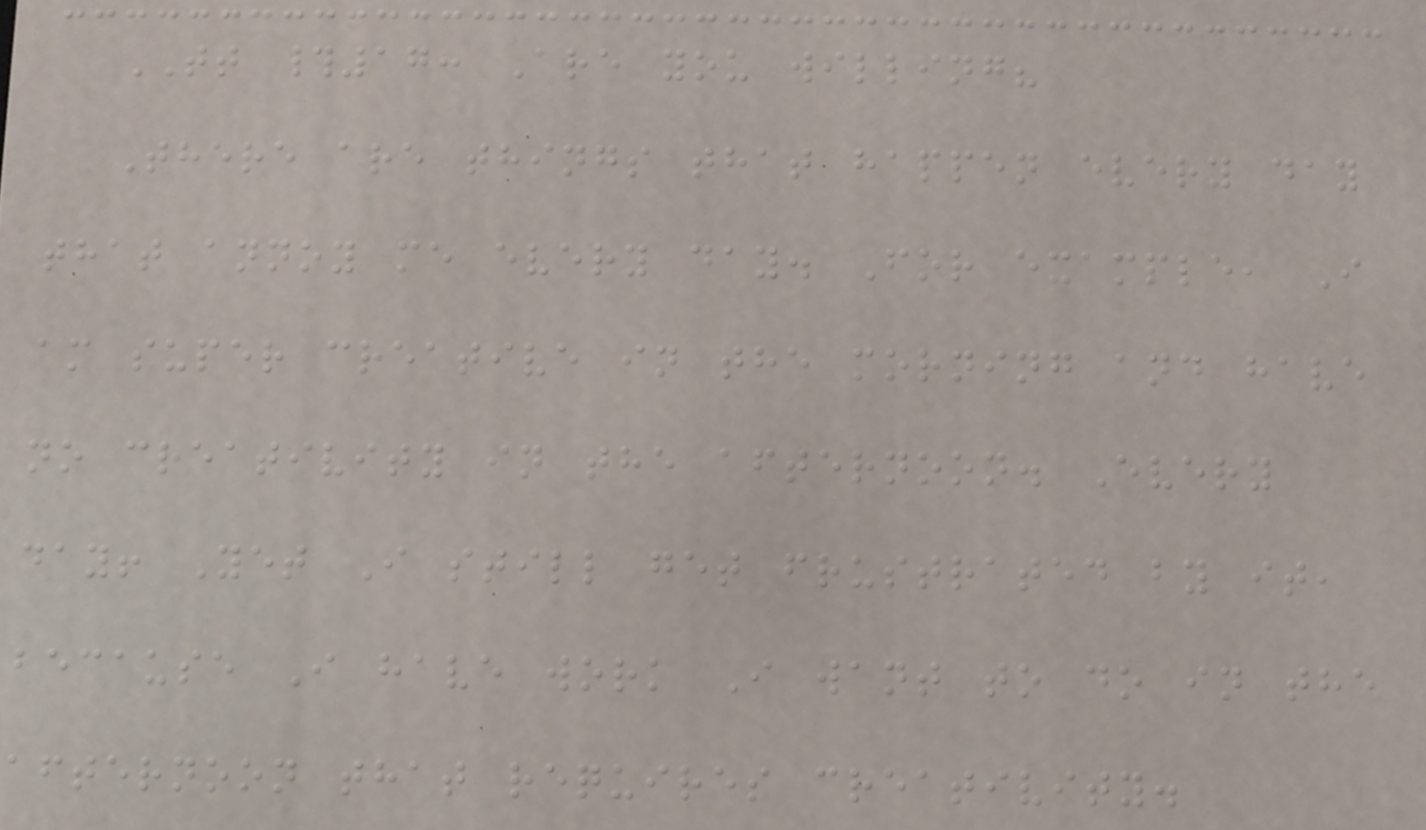TT #17: Are you willing?
There are things that happen every day
that annoy me every day. For example, I
am super creative in the morning and have
no creativity in the afternoon. Every
day! Yet I still get frustrated by it,
because I have work I want to do in the
afternoon that requires creativity.
